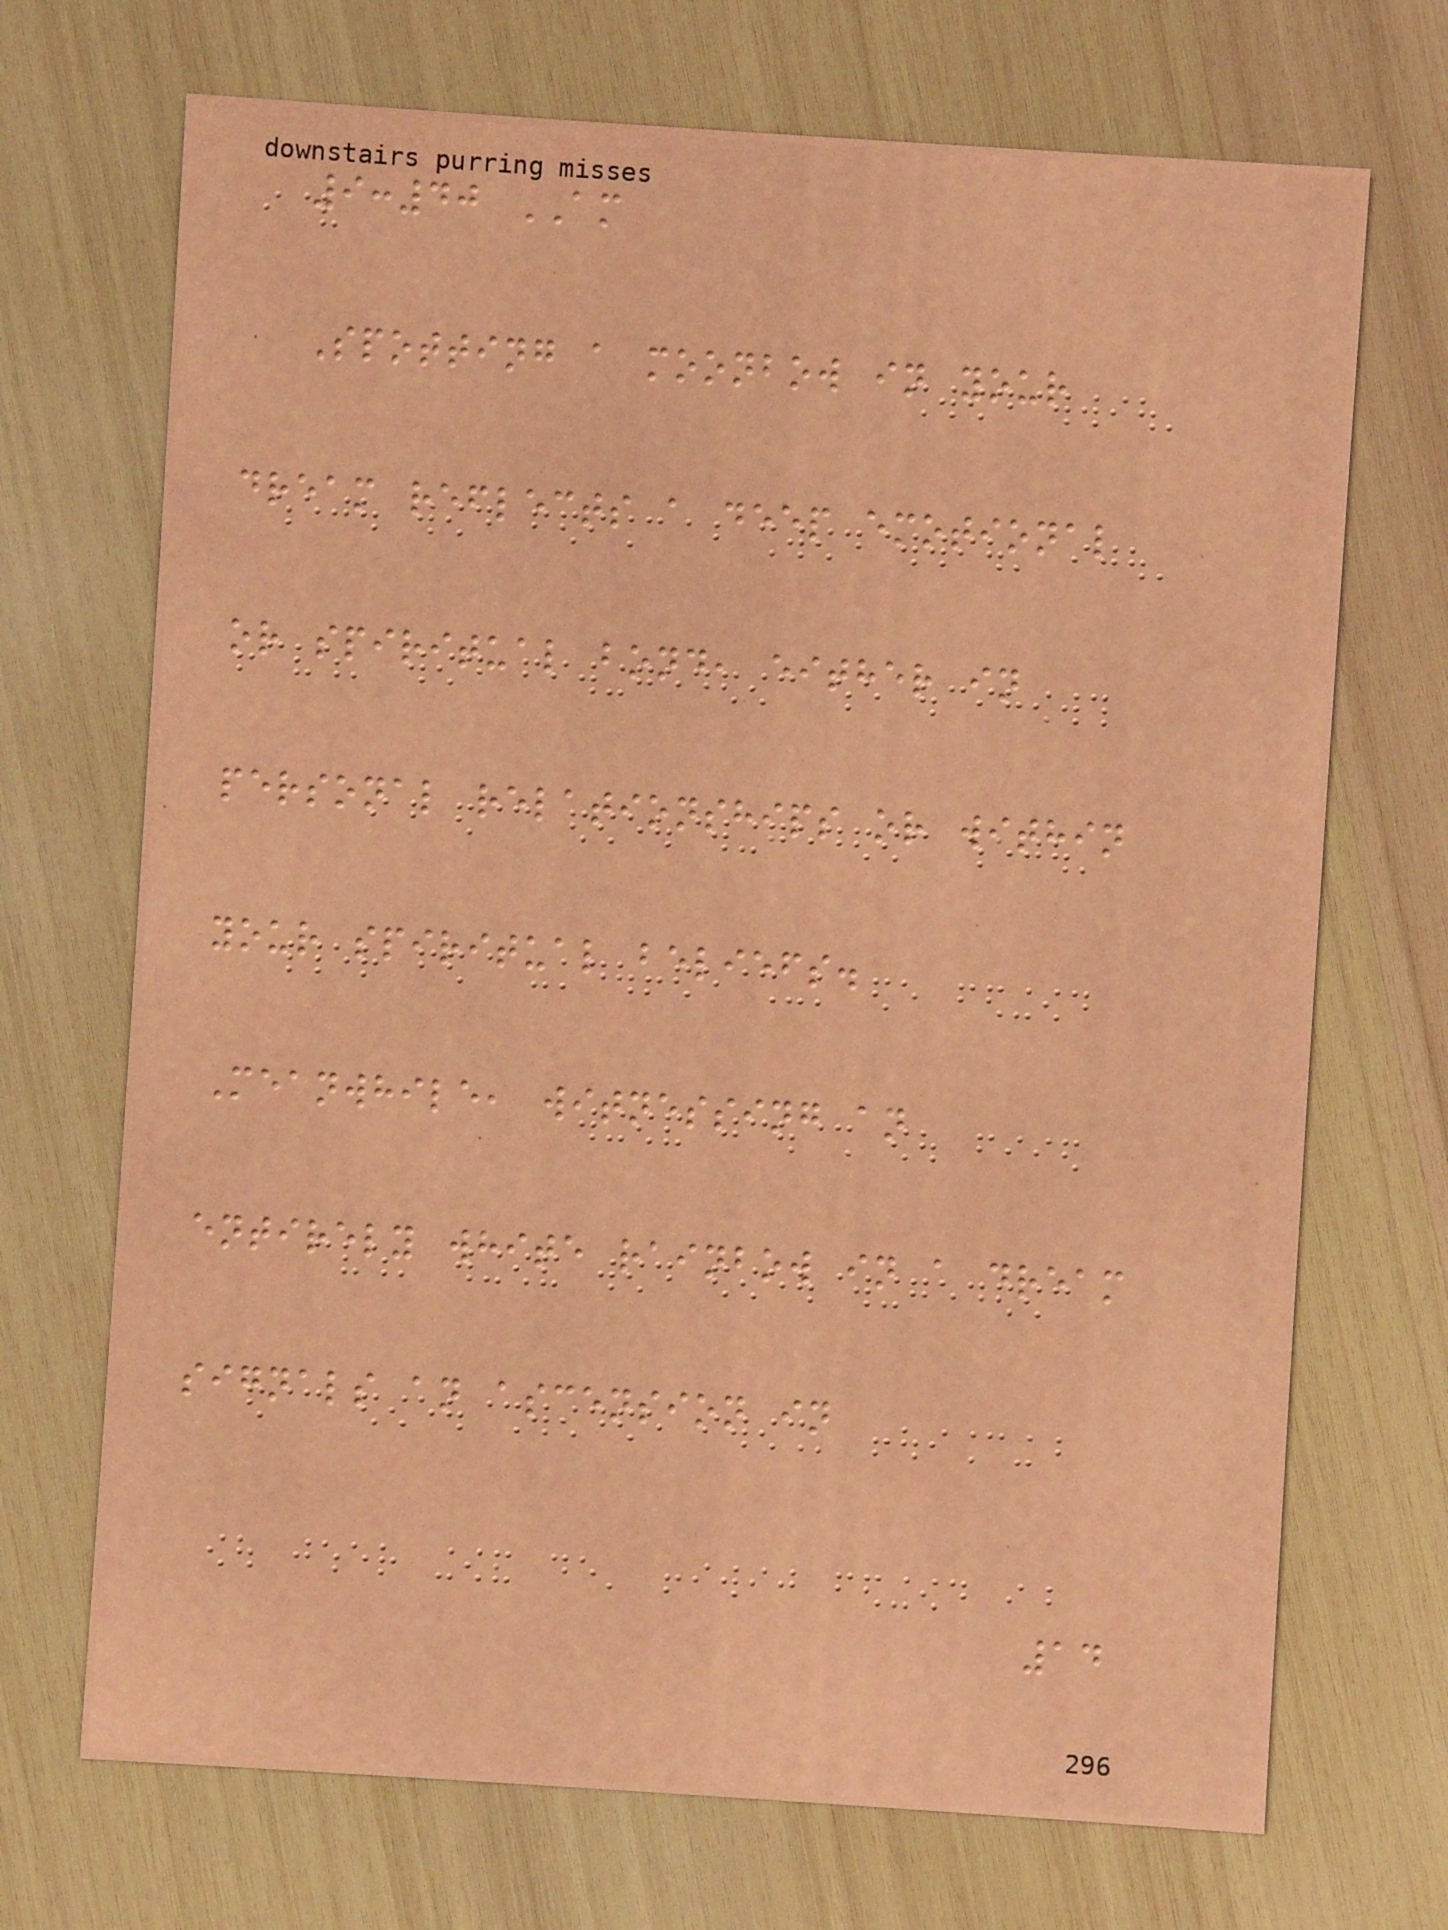9:40 AM
Spotting a moonbow in your
dream reflects a deep emotional
or spiritual bond, either in
personal relationships or within
your spiritual beliefs.
Meanwhile, witnessing an
entirely white rainbow in a dream
signals an ascension in
14
